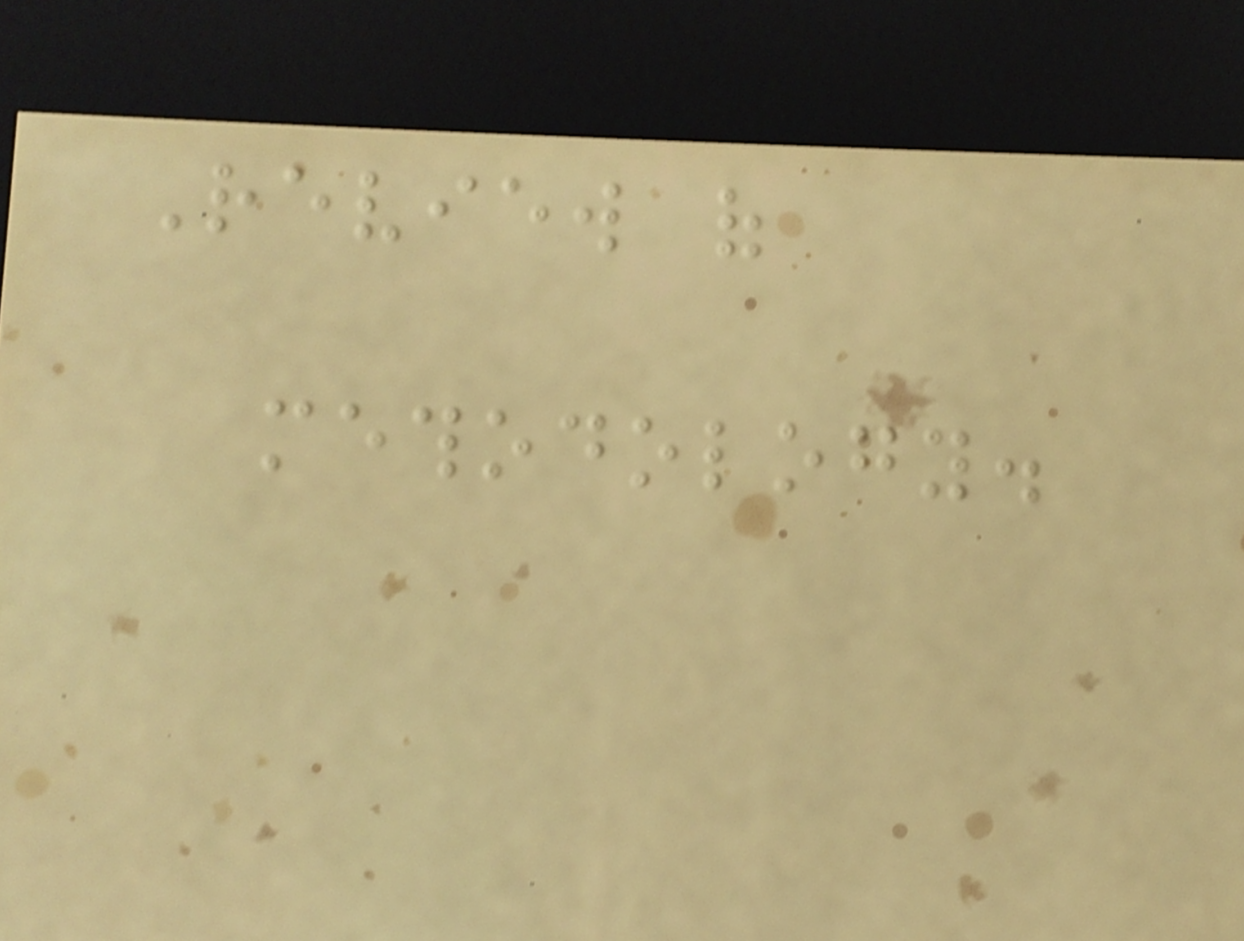Review of
methodology.
